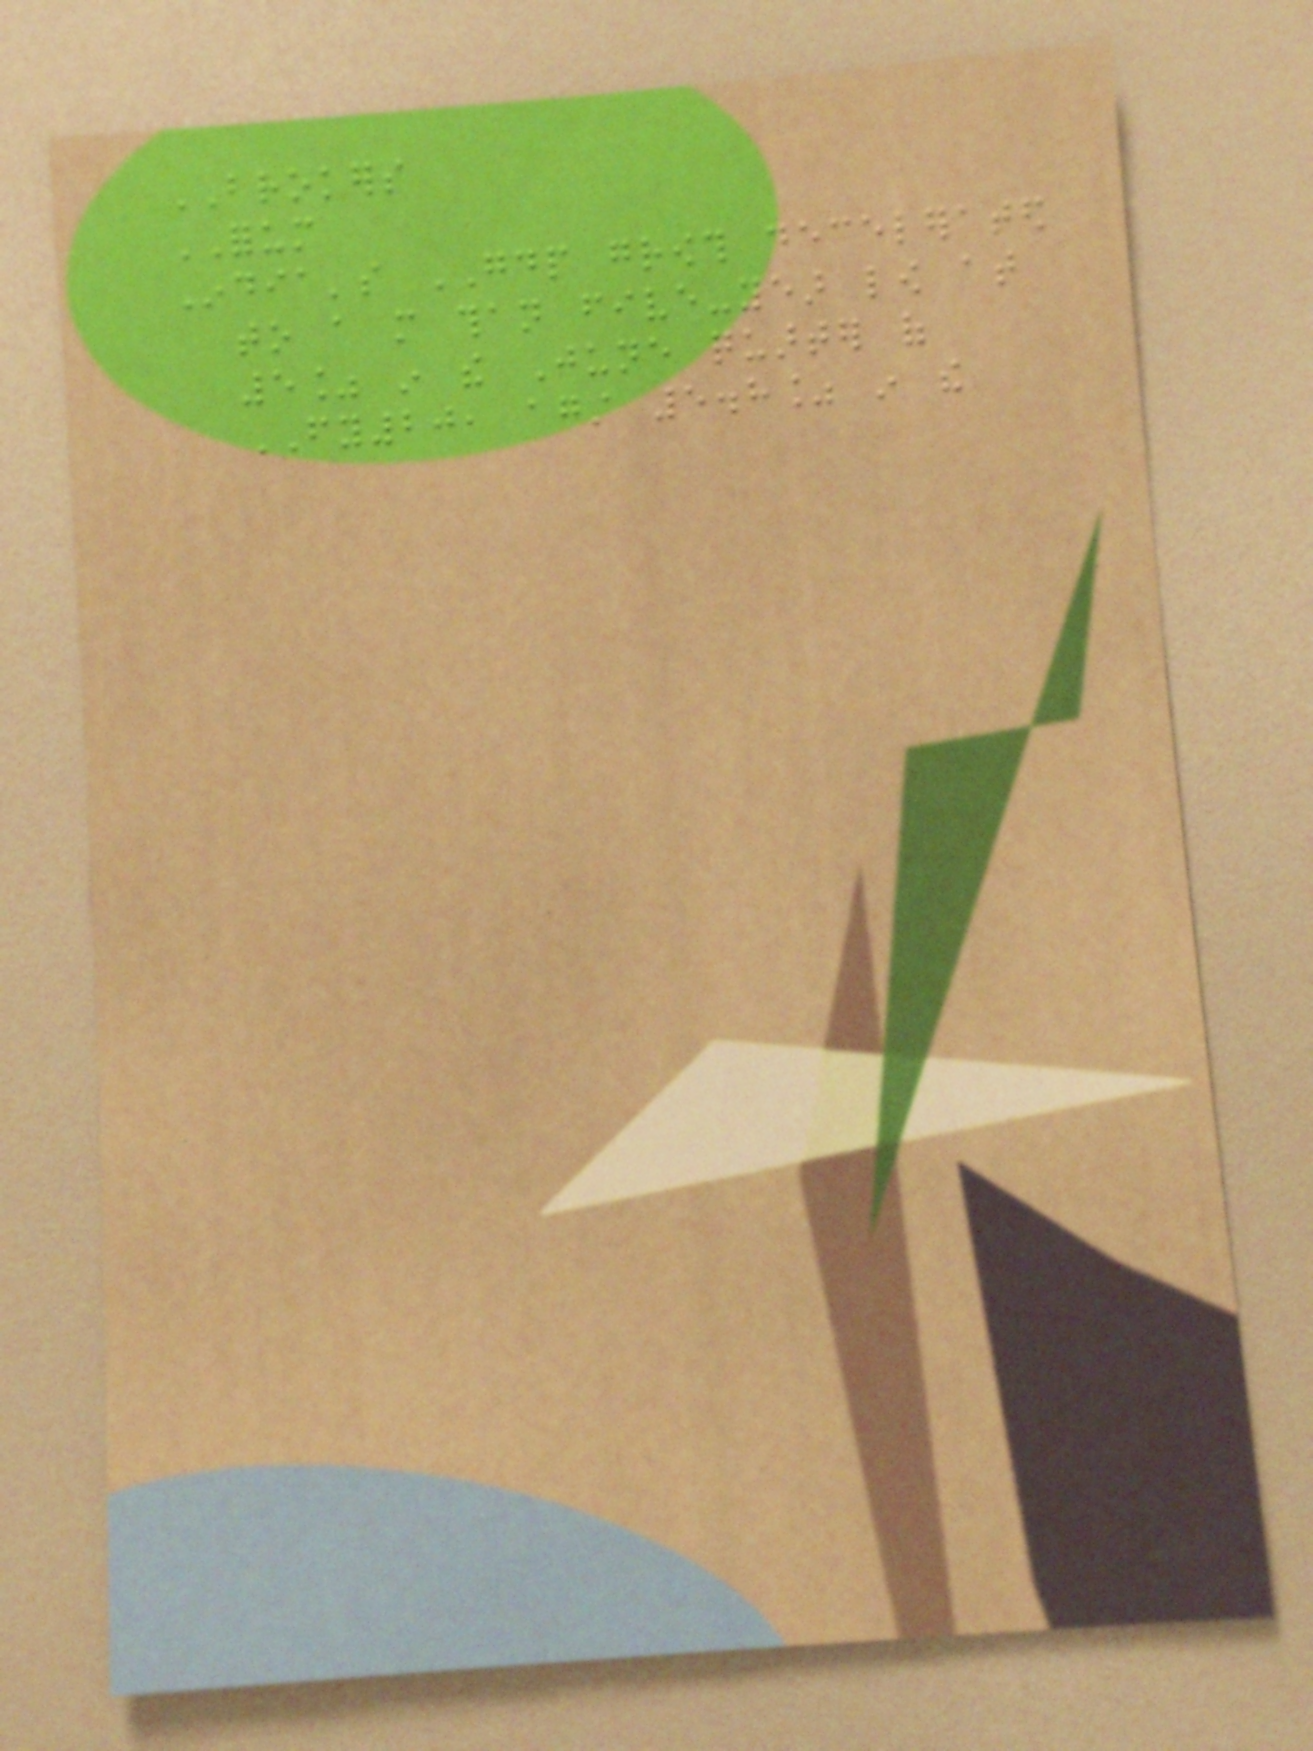BROKERS
FORUM
India's GDP growth decelerated
to a more than five-year low at
5% in the June quarter of
FY20, against 5.8% in the
